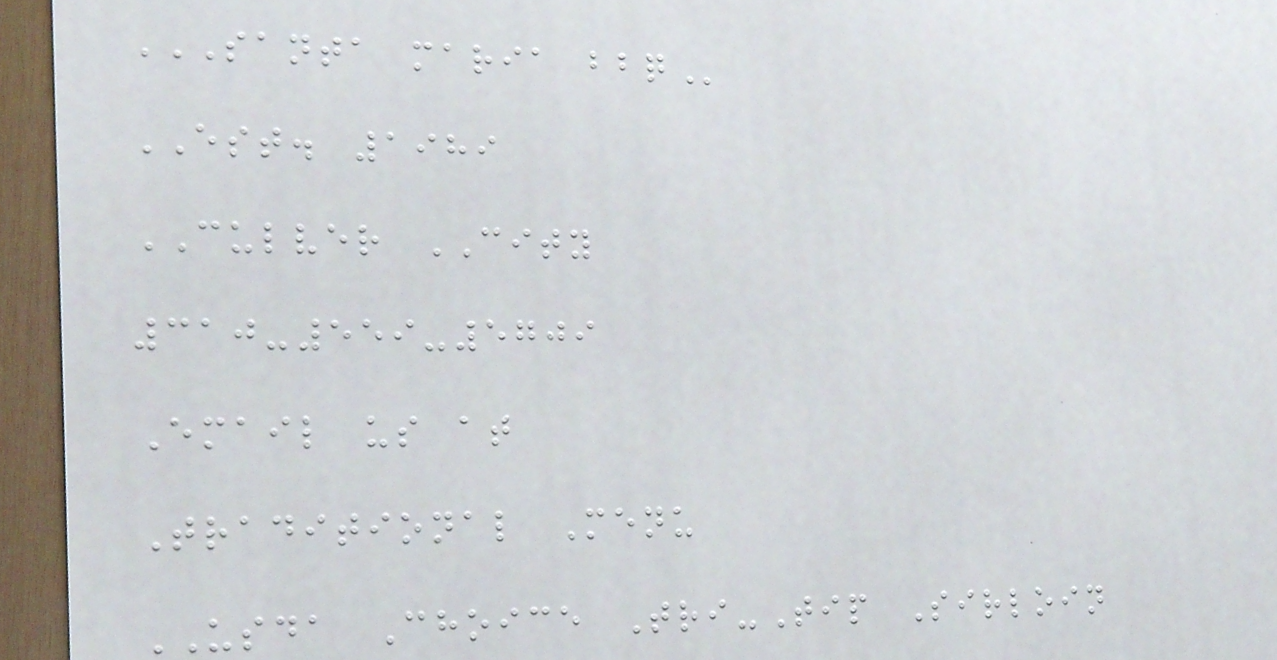SANTA MARIA BBQ
EST. 1989
CULVER CITY
310-559-5709
Email us at
Traditional Menu
USDA Choice Tri-Tip Sirloin
